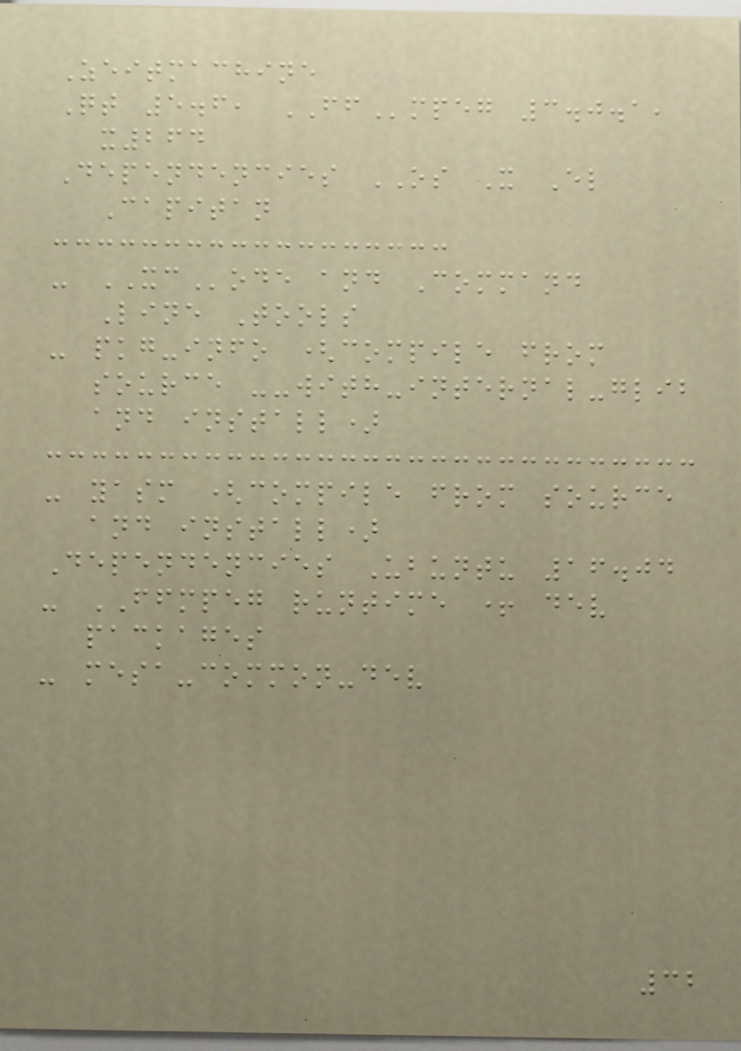Zeitmachine
Qt 5.6, FFmpeg 3.0.1,
x264
Dependencies OS X El
Capitan
- XCode and Command
Line Tools
- pkg-info (compile from
source --with-internal-glib
and install)
- yasm (compile from source
and install)
Dependencies Ubuntu 16.04
- FFMPEG runtime + dev
packages
- mesa-common-dev
32
